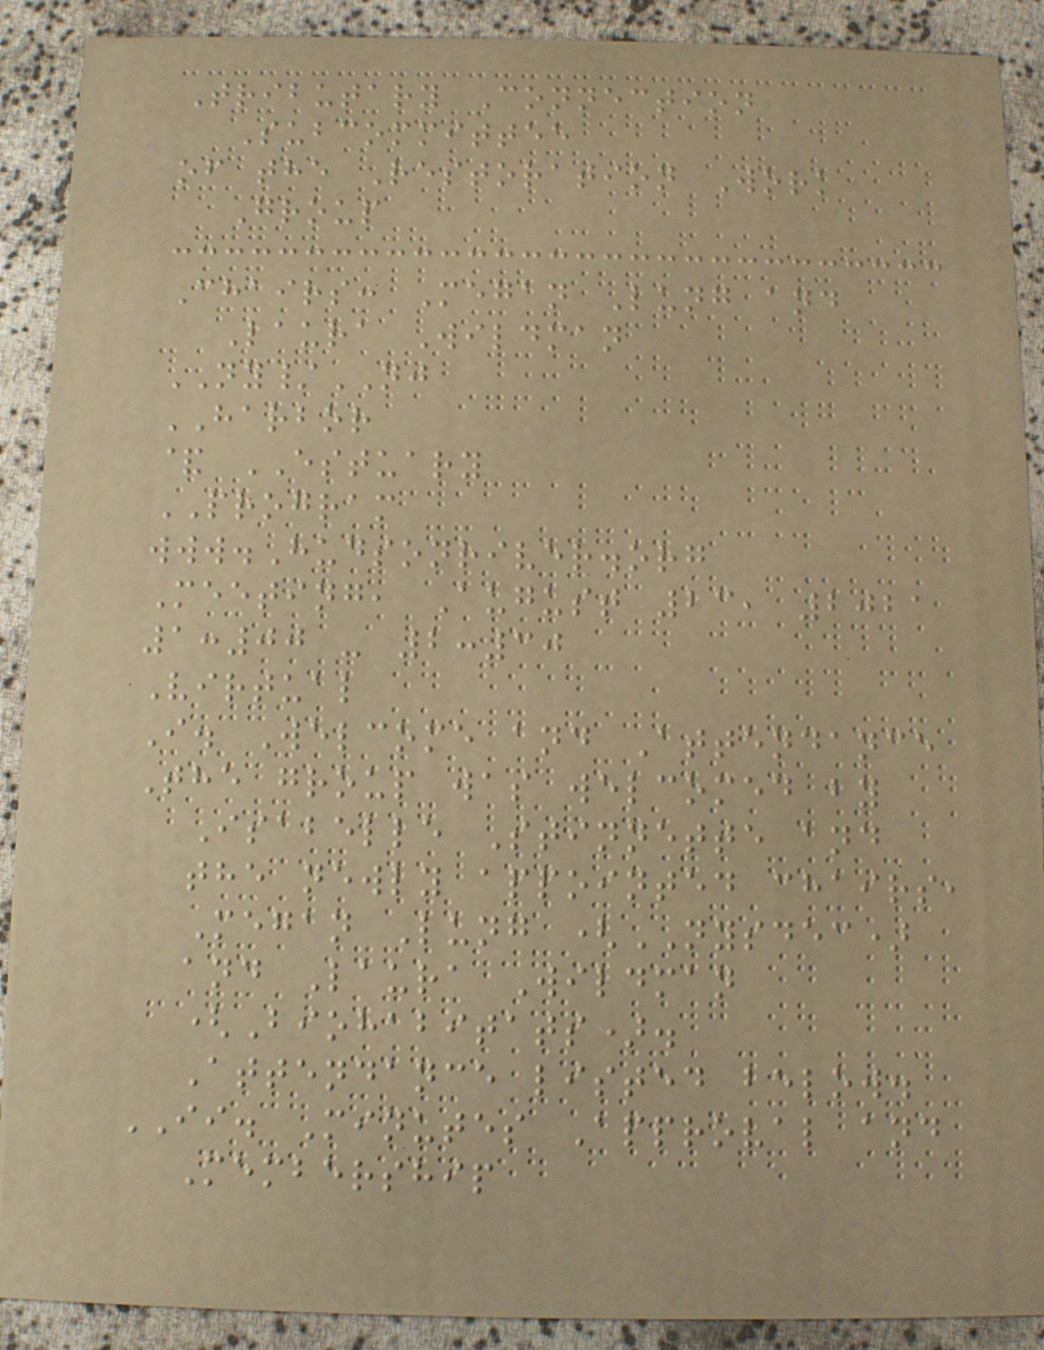Tributary Connection
Subcommittee
of the Restoration Work
Group
Chairs: Megan Lung and
Laura Wildman
NY/NJ
HARBOR
& ESTUARY
PROGRAM
www.Hudsonriver.org
Meeting, August 23, 2021
1:00 - 2:30
Virtual
I. Welcome and Attendance
The group was welcomed by
Isabelle Stinnette and
the newly appointed chairs,
Megan Lung (NYSDEC)
and Laura Wildman
(Biohabitats).
Attendance listed below.
II. Minutes Approval and
Membership
